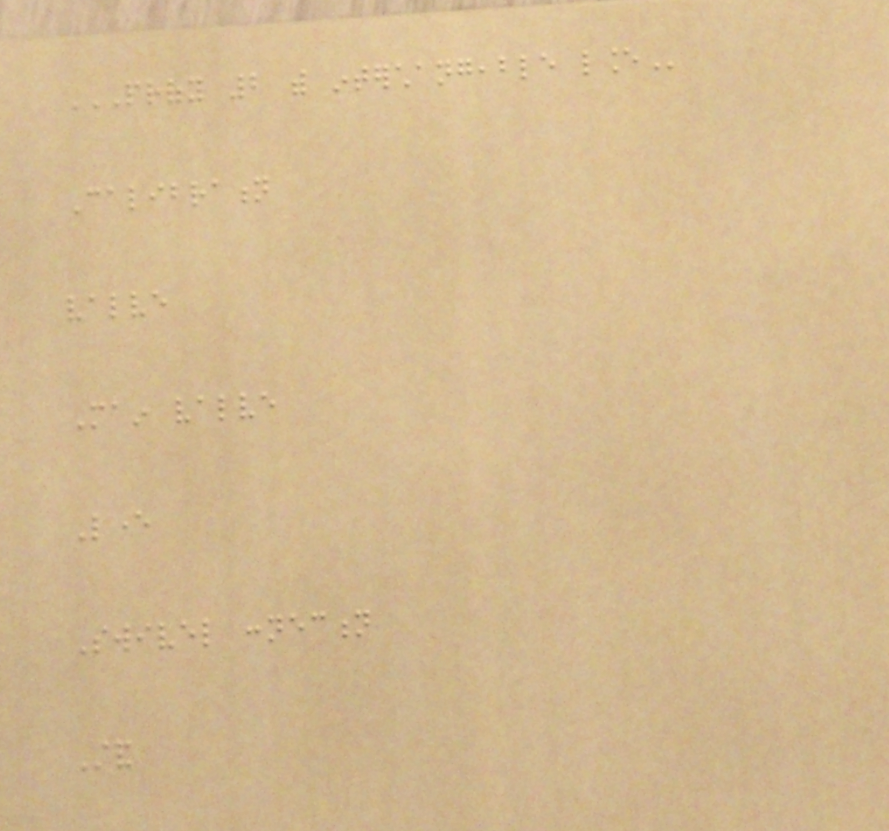PROFY 2 WITH INTERCHANGEABLE LANCE
Calibration
valve
Main valve
Lever
Swivel connection
Stand
